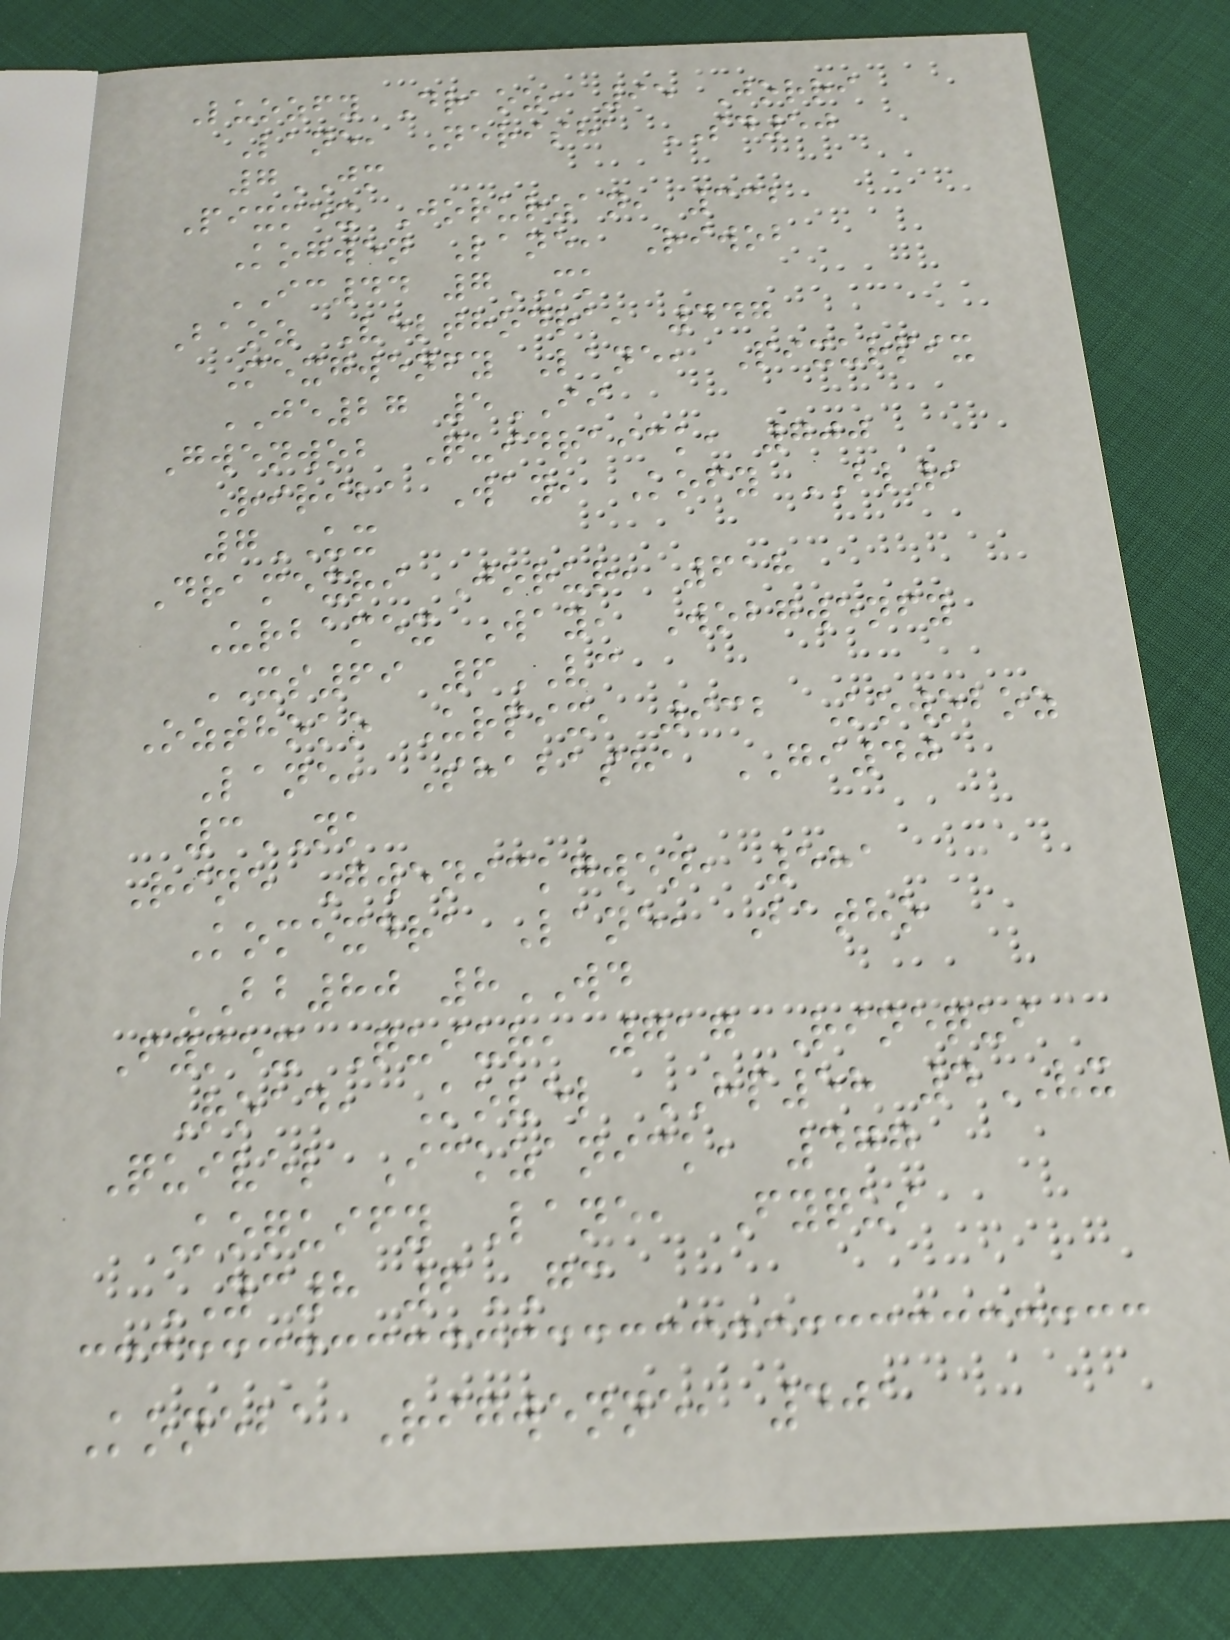Luozfy Draoz, 95 Jorri
Lane, Nerisha SD50
7JM
Pixmex Jorurzan, 332
Kogwen Lane, Riwob
IC44 7MK
Baoz Velthodra, 447
Mexgwenfy Lane, Pixurpix
JE27 5II
Gwenwob Quidraick, 700
Ririba Way, Kofy BL9
7UX
Dramexri Jorur, 618
Urbamex Way, Wobgwenfy
XS69 6VC
Ozthoko Urpix, 932 Kowoboz
Lane, Shabasha GI40
3NK
Rine Gwenickgwen, 581
Komexdra Lane, Batho
BB80 8WD
Fymex Quiur, 717 Rinequi
Road, Kovel HP58 4VX
Quivel Ickzanick, 477
Koquify Lane, Fyqui
YC8 6GC
Koneba Rigwenne, 401
